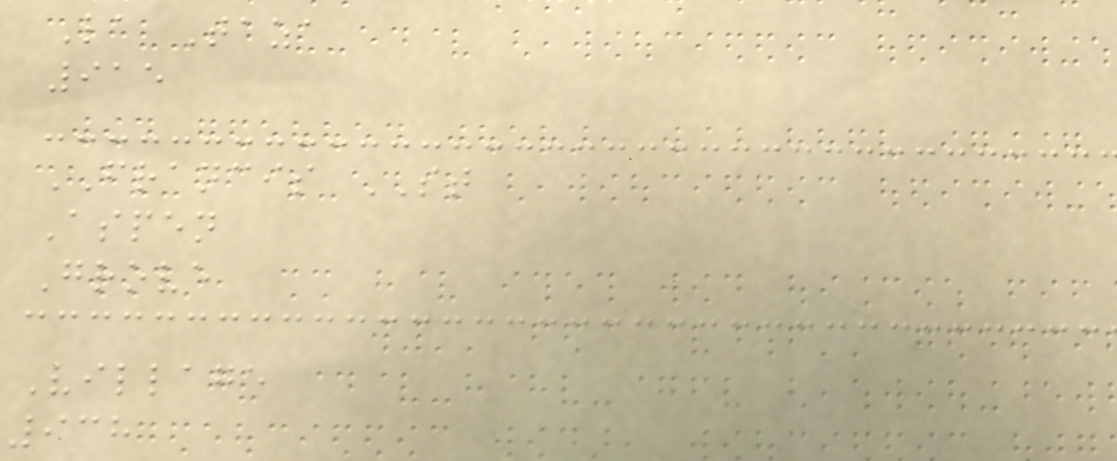La Taza
915
FRANCIS ST
Aspen
Grove
Village
938
